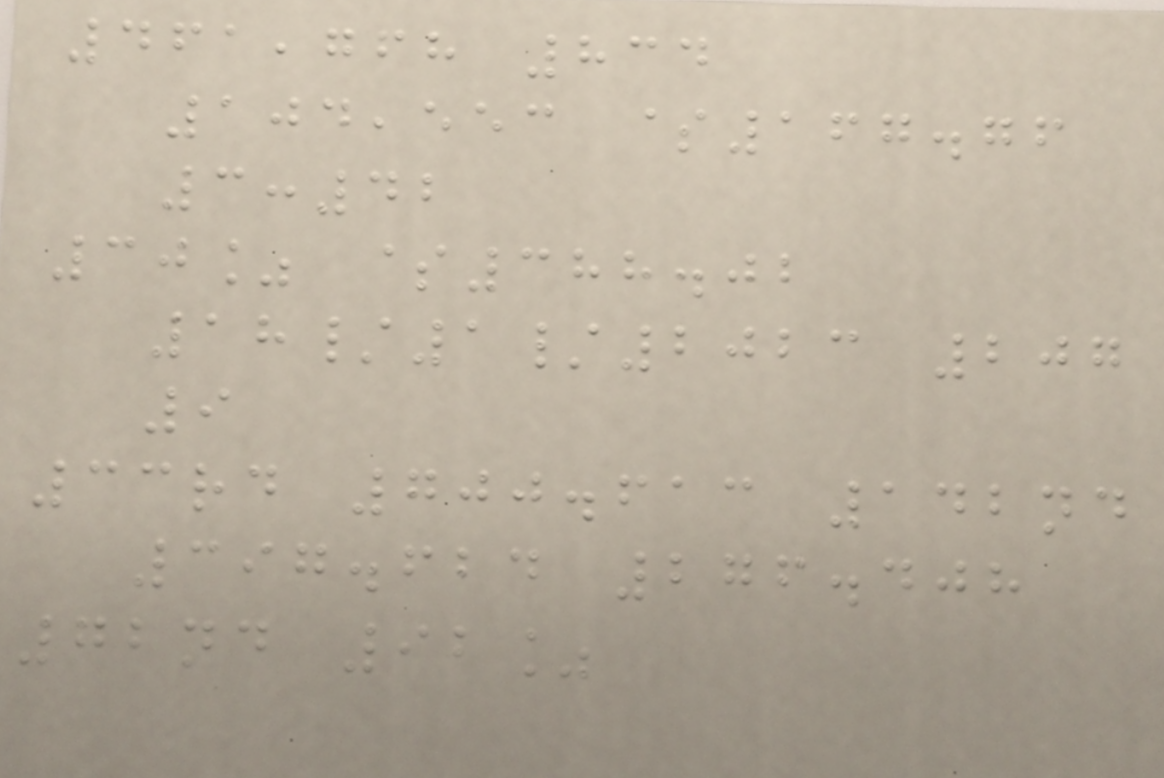461,768 834
104,553 $167.76
3:42
30% $388.02
18/1/2023 207
9
33rd 700.613 142nd
397.624 276.408
72nd 92%
